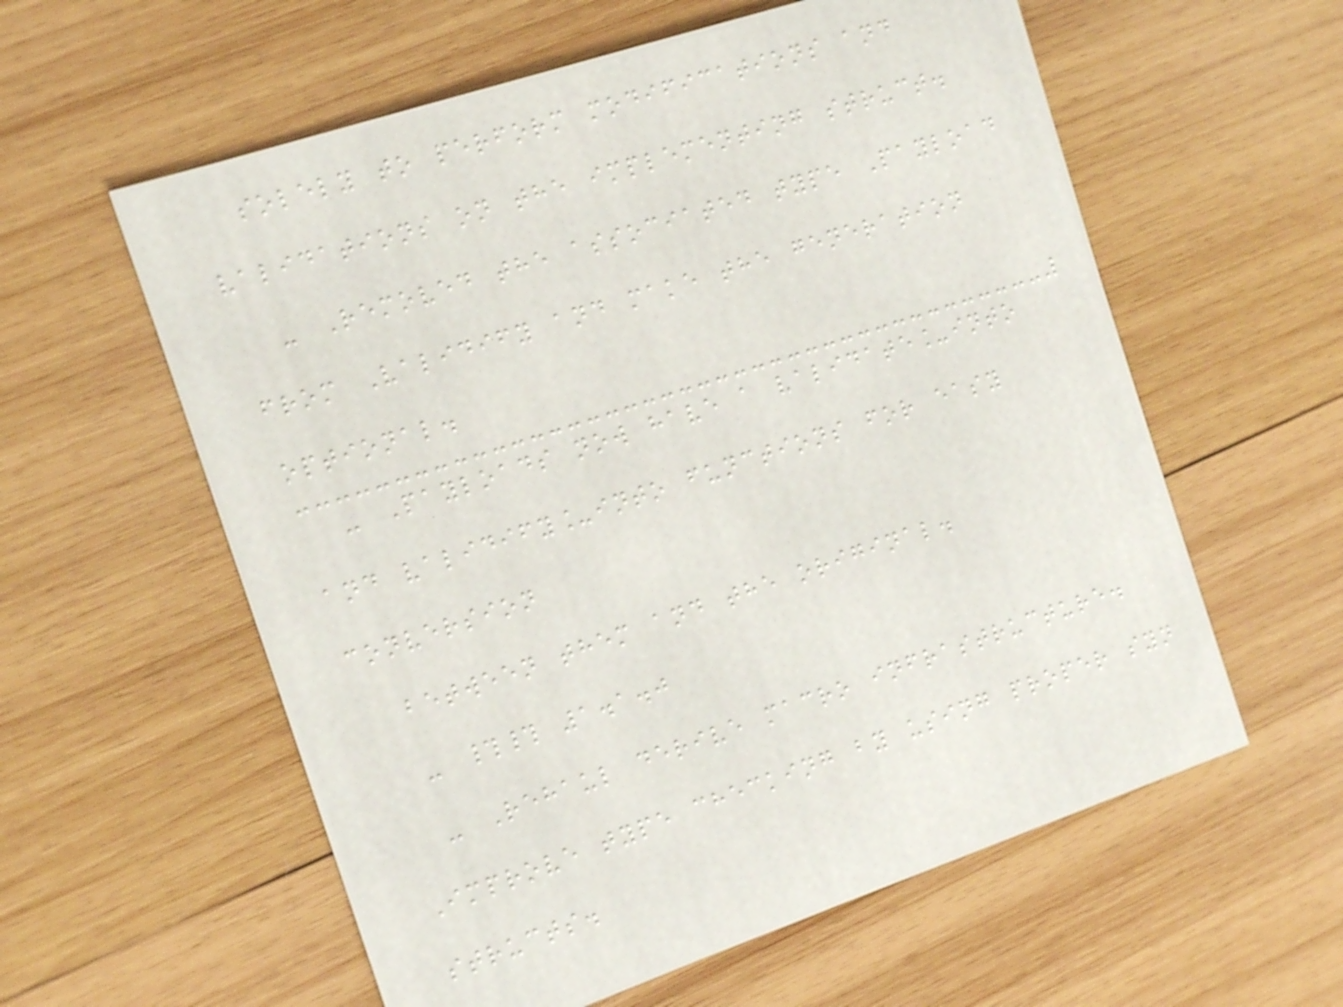solely to perform modifications and
validations on the implementing struct.
- Removed the associated type Payload
from Validify and make the generation
optional.
- Payloads now have a validate_into
and validify_into functions for easy
conversion
between them and the original.
- ## 1.1.0
- Rehaul derive macro infrastructure.
Improve type checking by using proper syn
structs.
